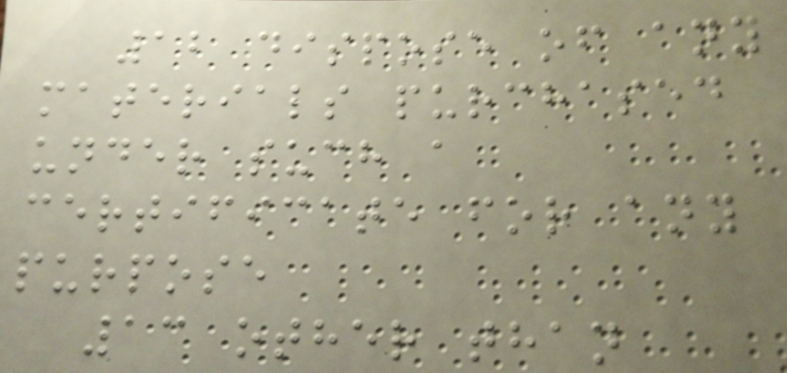12 dispose of any
materials purchased
under such a
certificate for any
purpose
13 other than
